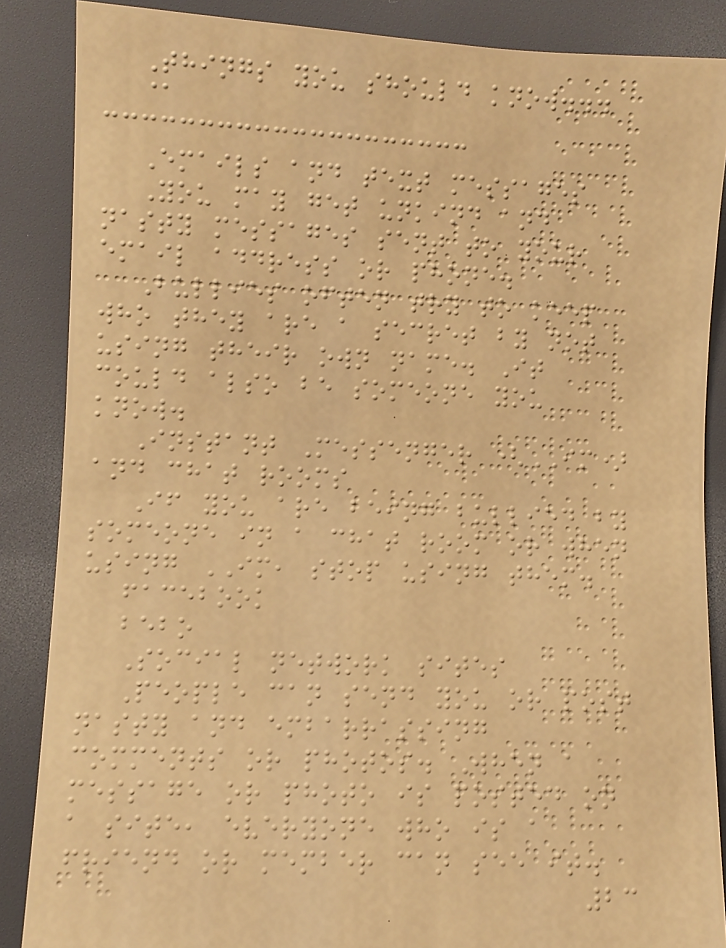Things you should know...
@
Emails and text messages
You may get unkind and
nasty messages sent to your
email address or phone.
Bullies often try to keep
who they are a secret by not
using their own name. It
could also be someone you
know.
Instant Messenger (IM)
and chat rooms
If you are being bullied by
someone in a chat room or when
using IM, stop using them.
facebook
bebo
Social network sites
People can send you or post
nasty and embarrassing
comments or photos. When a
message or photo is posted on
a site, everyone who is a
friend or member can see it.
23
